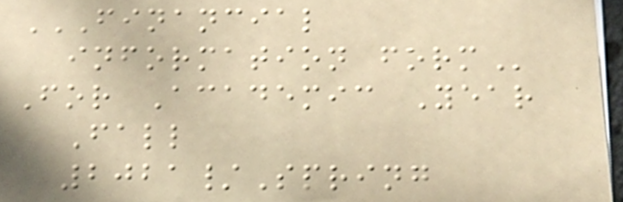FINANCIAL
INFORMATION FORM
For Academic Year
Fall
2021/Spring
